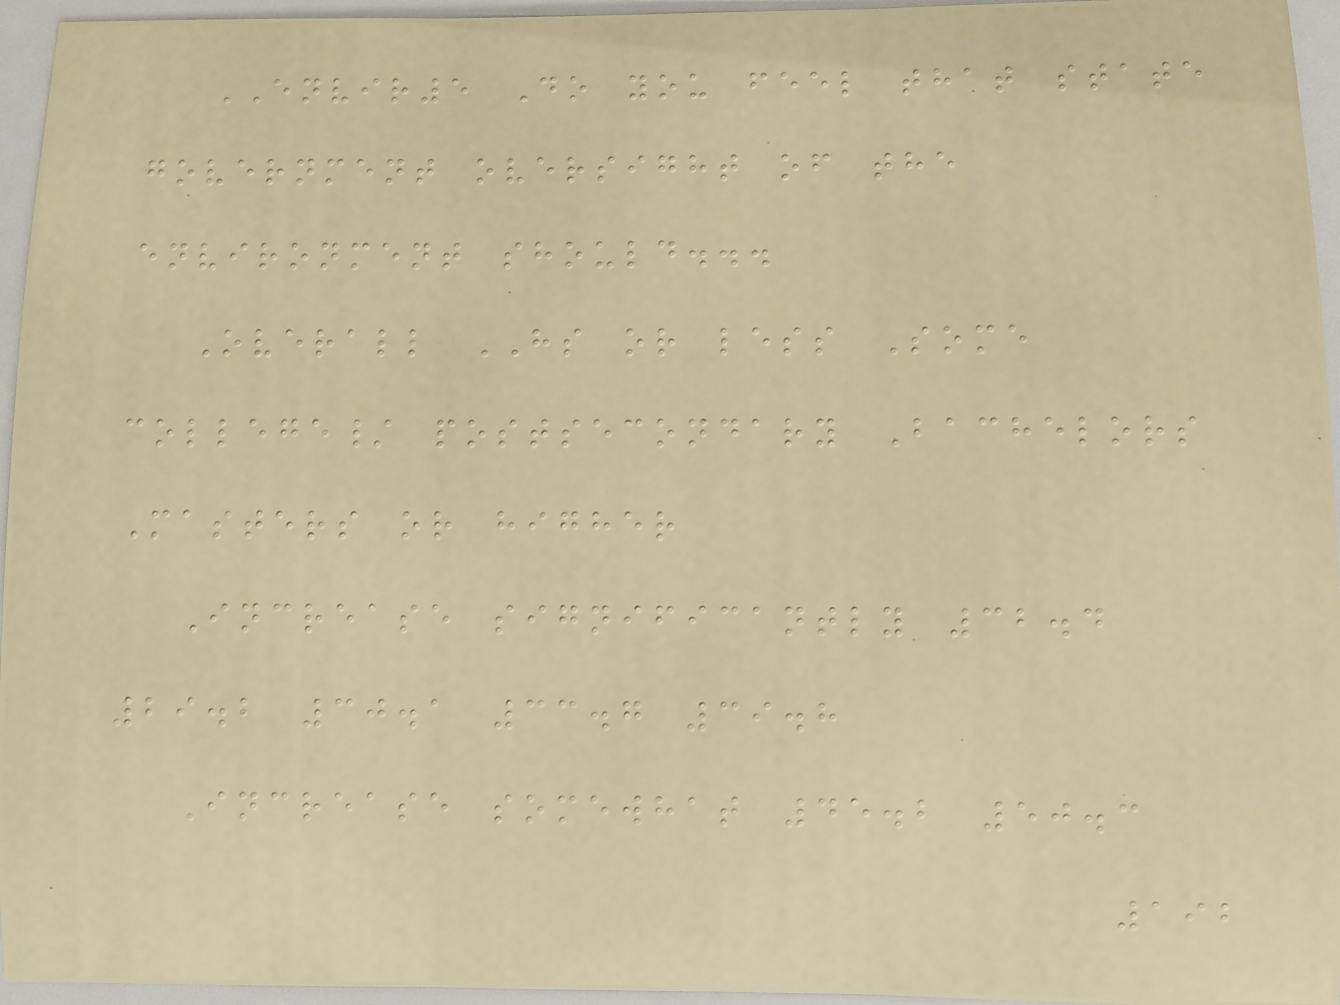ENVIR5 Do you feel that state
government oversight of the
environment should...
Overall HS or less Some
college/ postsecondary Bachelors
Masters or higher
Increase significantly 32.4
29.2 30.1 33.7 39.8
Increase somewhat 45.2 50.3
192
